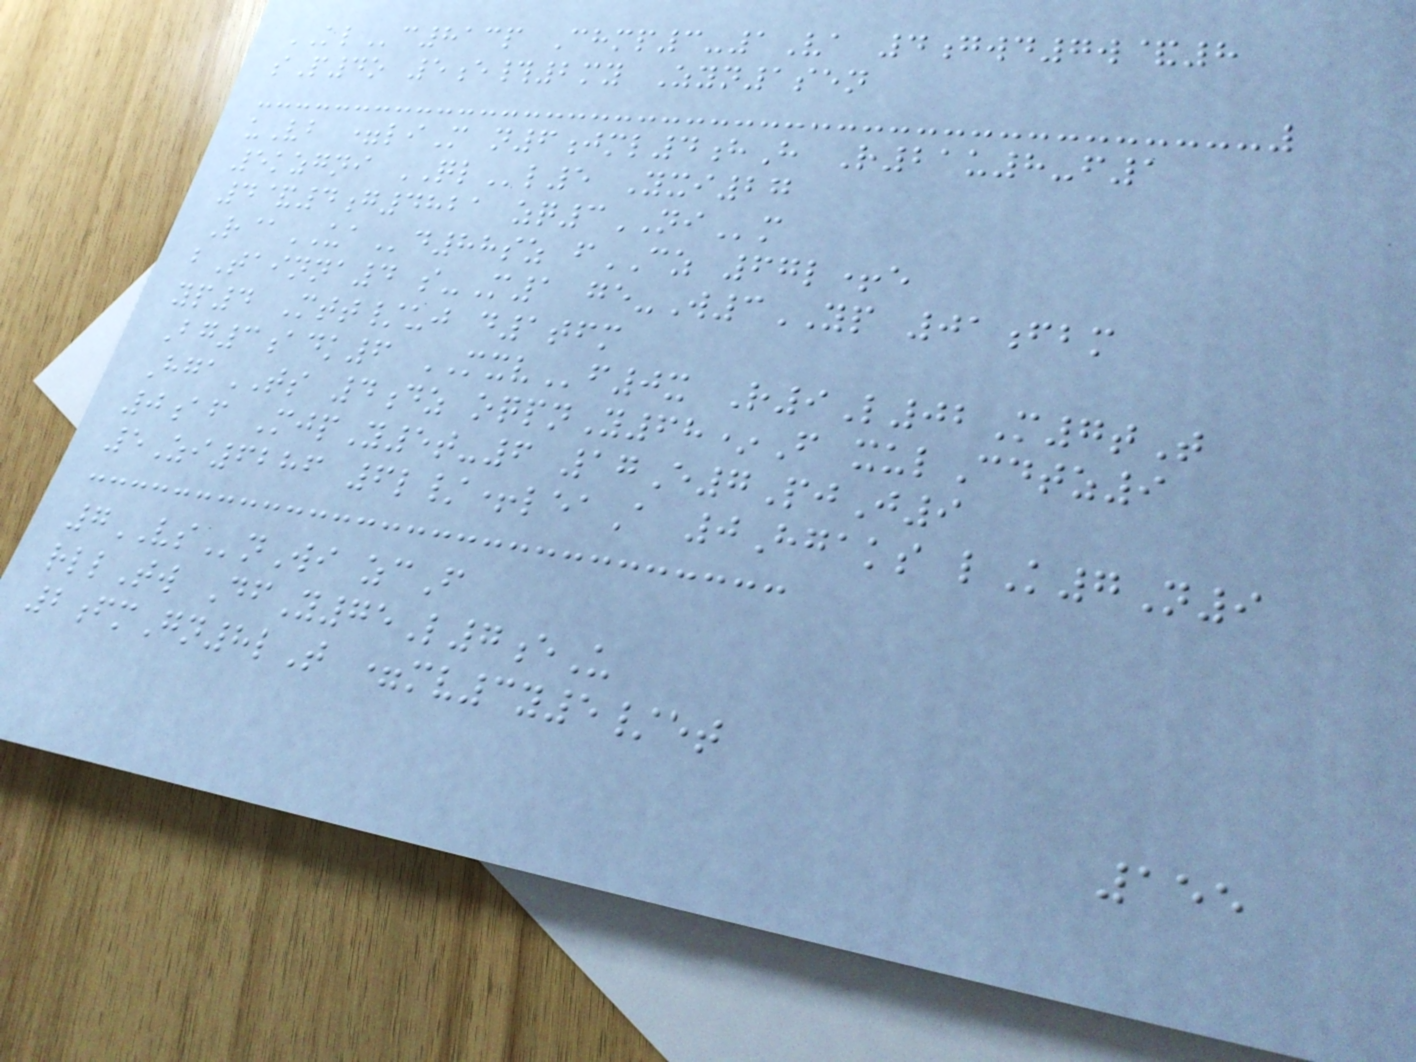KLc813p Chmp3-1Va 4gwd7w&8
sP4o 5e#2my Zyn1sen
uVb =liM n6jml4hH R21u8-f1
5kzgni QLl5 Yxi27
4&4g4821 zq3NIm
R@UAd88sz fCZ 67l+e
bTainna4 s-M1 ge-W3YP 01fbm
yp4 Mtt/uj d1tfm
Bg3adk6 MXVf0x R9L02M7tT
HgaTS 4dz oqpnY68*F xulCdtz9
0af MjpY5t-6 17E7PjJ9
5Zi6286 6l/+leaA 0Hgaks lK7N9
7VSnWi zcF
rllTw DfY75L7eU
2fmGn8lT =mv3y5/et
155
